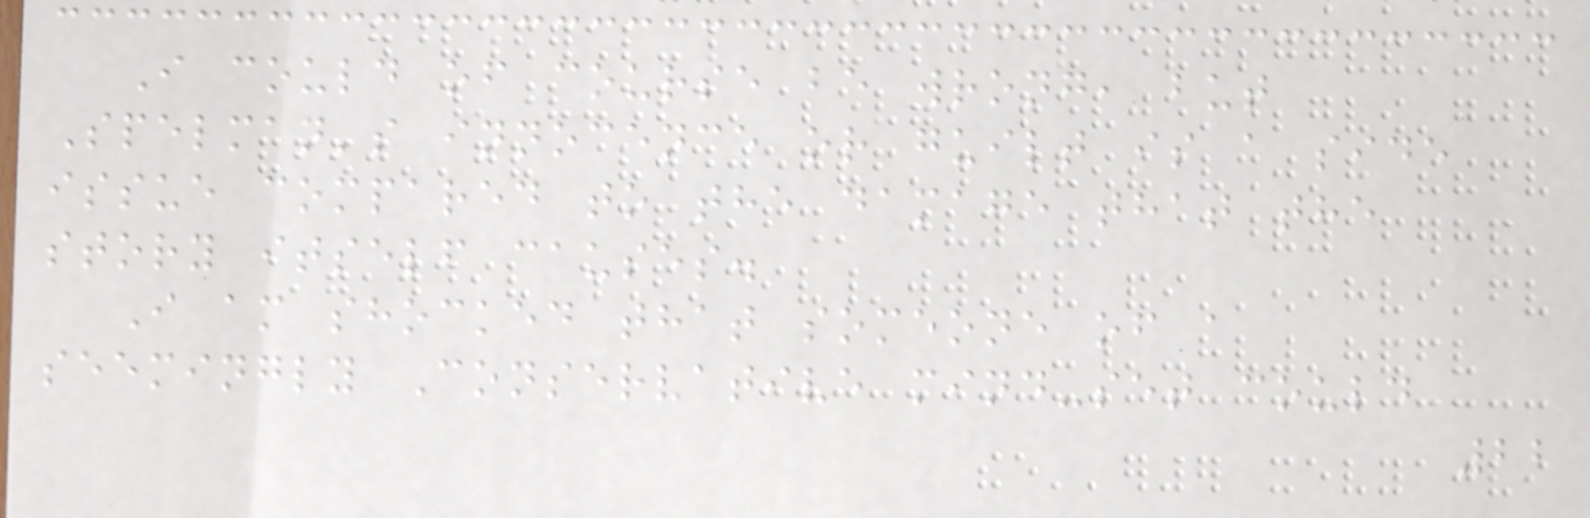I could of course be wrong, but
Spelman's innocence or guilt is a side
issue compared to the damage that the
story itself causes.
I am shocked that someone of a
seemingly Conservative mind-set could
22
